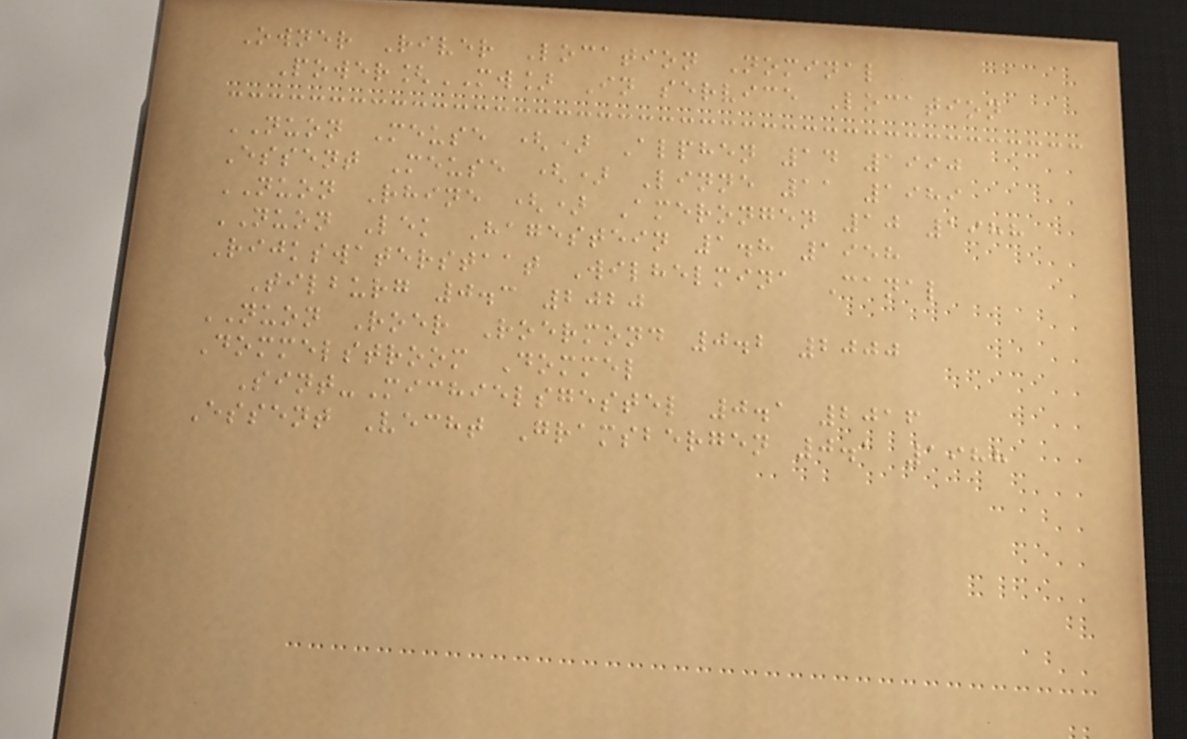Owner River Location Nominal
Power[MW] In service Location
NUON Meuse () Alphen 14 1990
Essent Meuse () Linne 11 1989
NUON Rhine () Amerongen 10 1988
NUON Lek Hagestein 1.8 1958
Rijkswaterstaat Wilhelmina Canal
Tilburg 0.3 2020
NUON Roer Roermond 0.2 2000
Dommelstroom Dommel
Sint-Michielsgestel 0.1 2016
Essent Vecht Gramsbergen 0.1 1988
